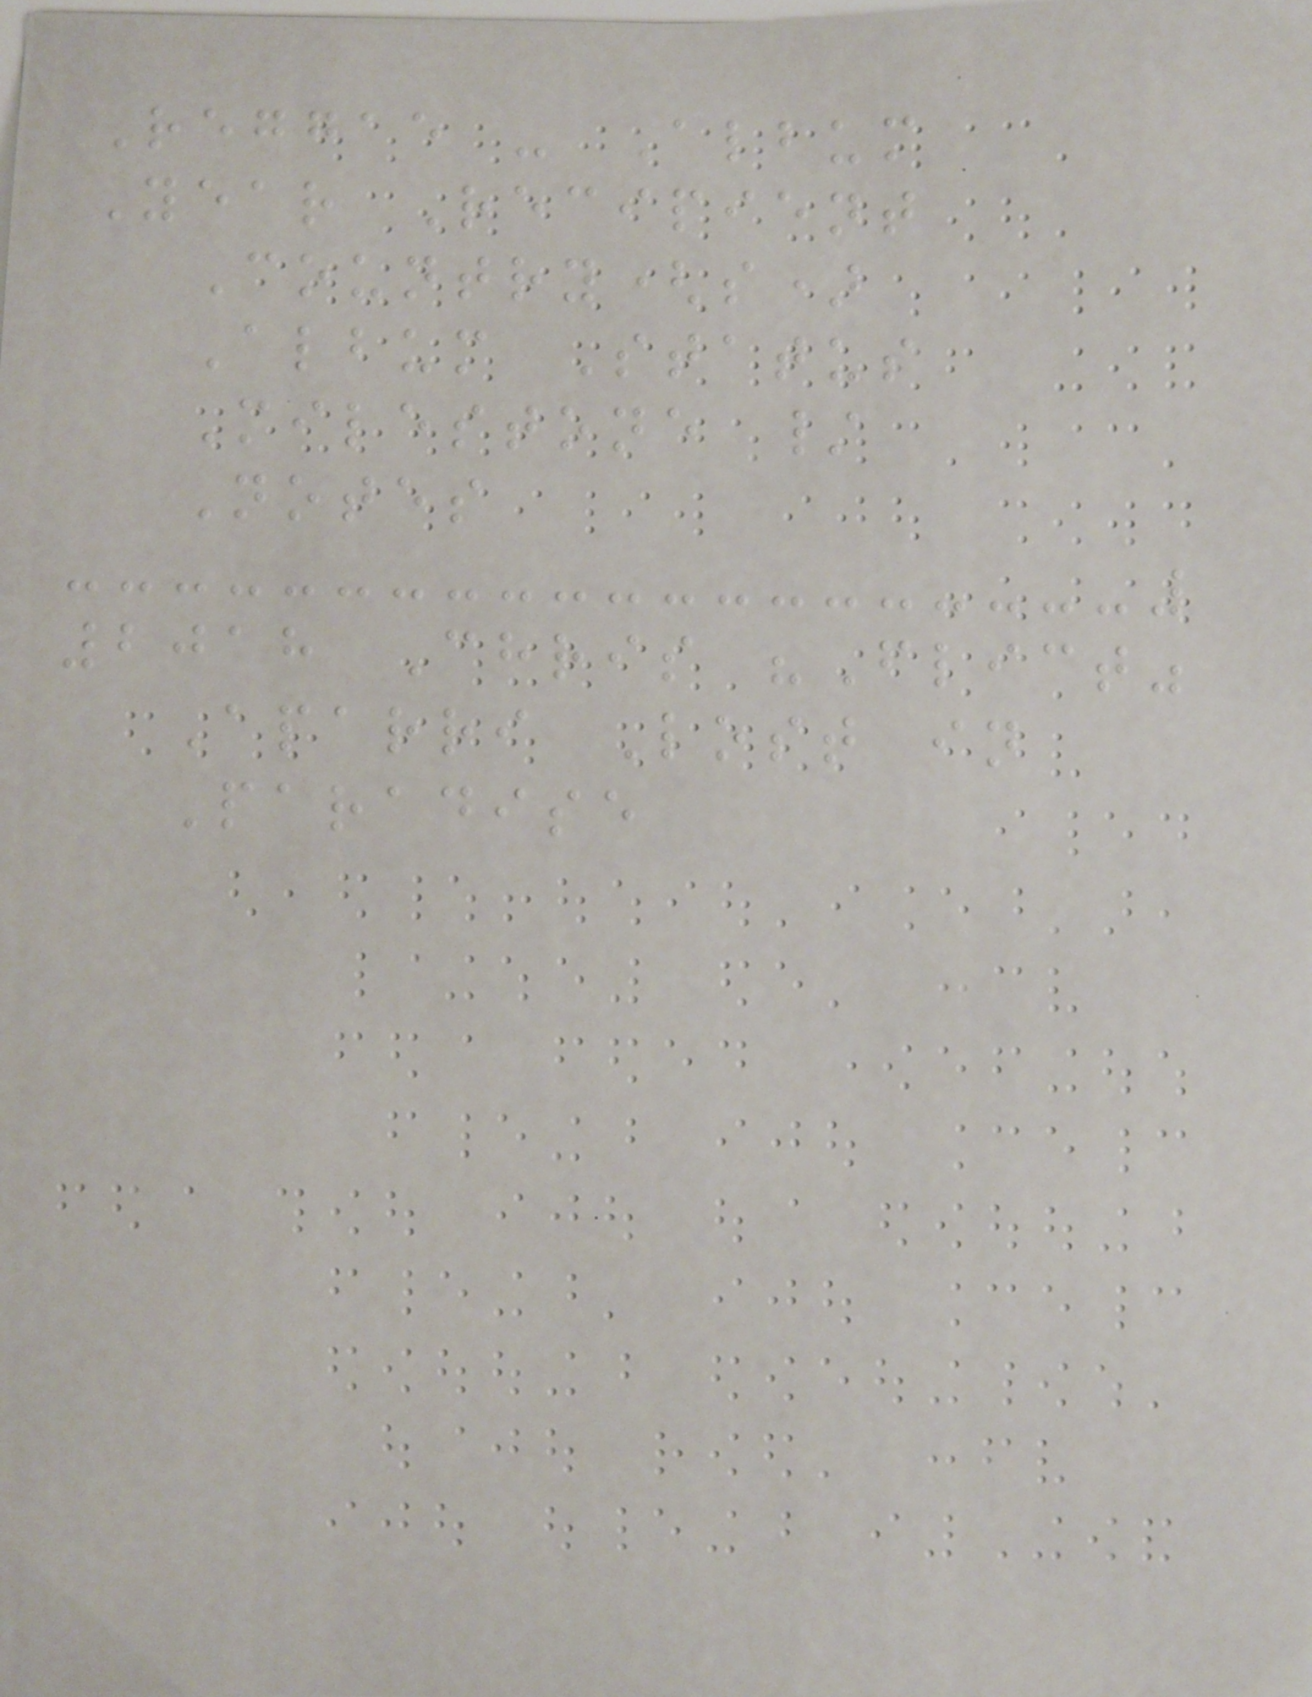Reggae - Album
Year Recipient
Country(s)
Album Status
Milestone /
Notes
2018 Chris "Flict"
Aparri Lost in
Paradise
